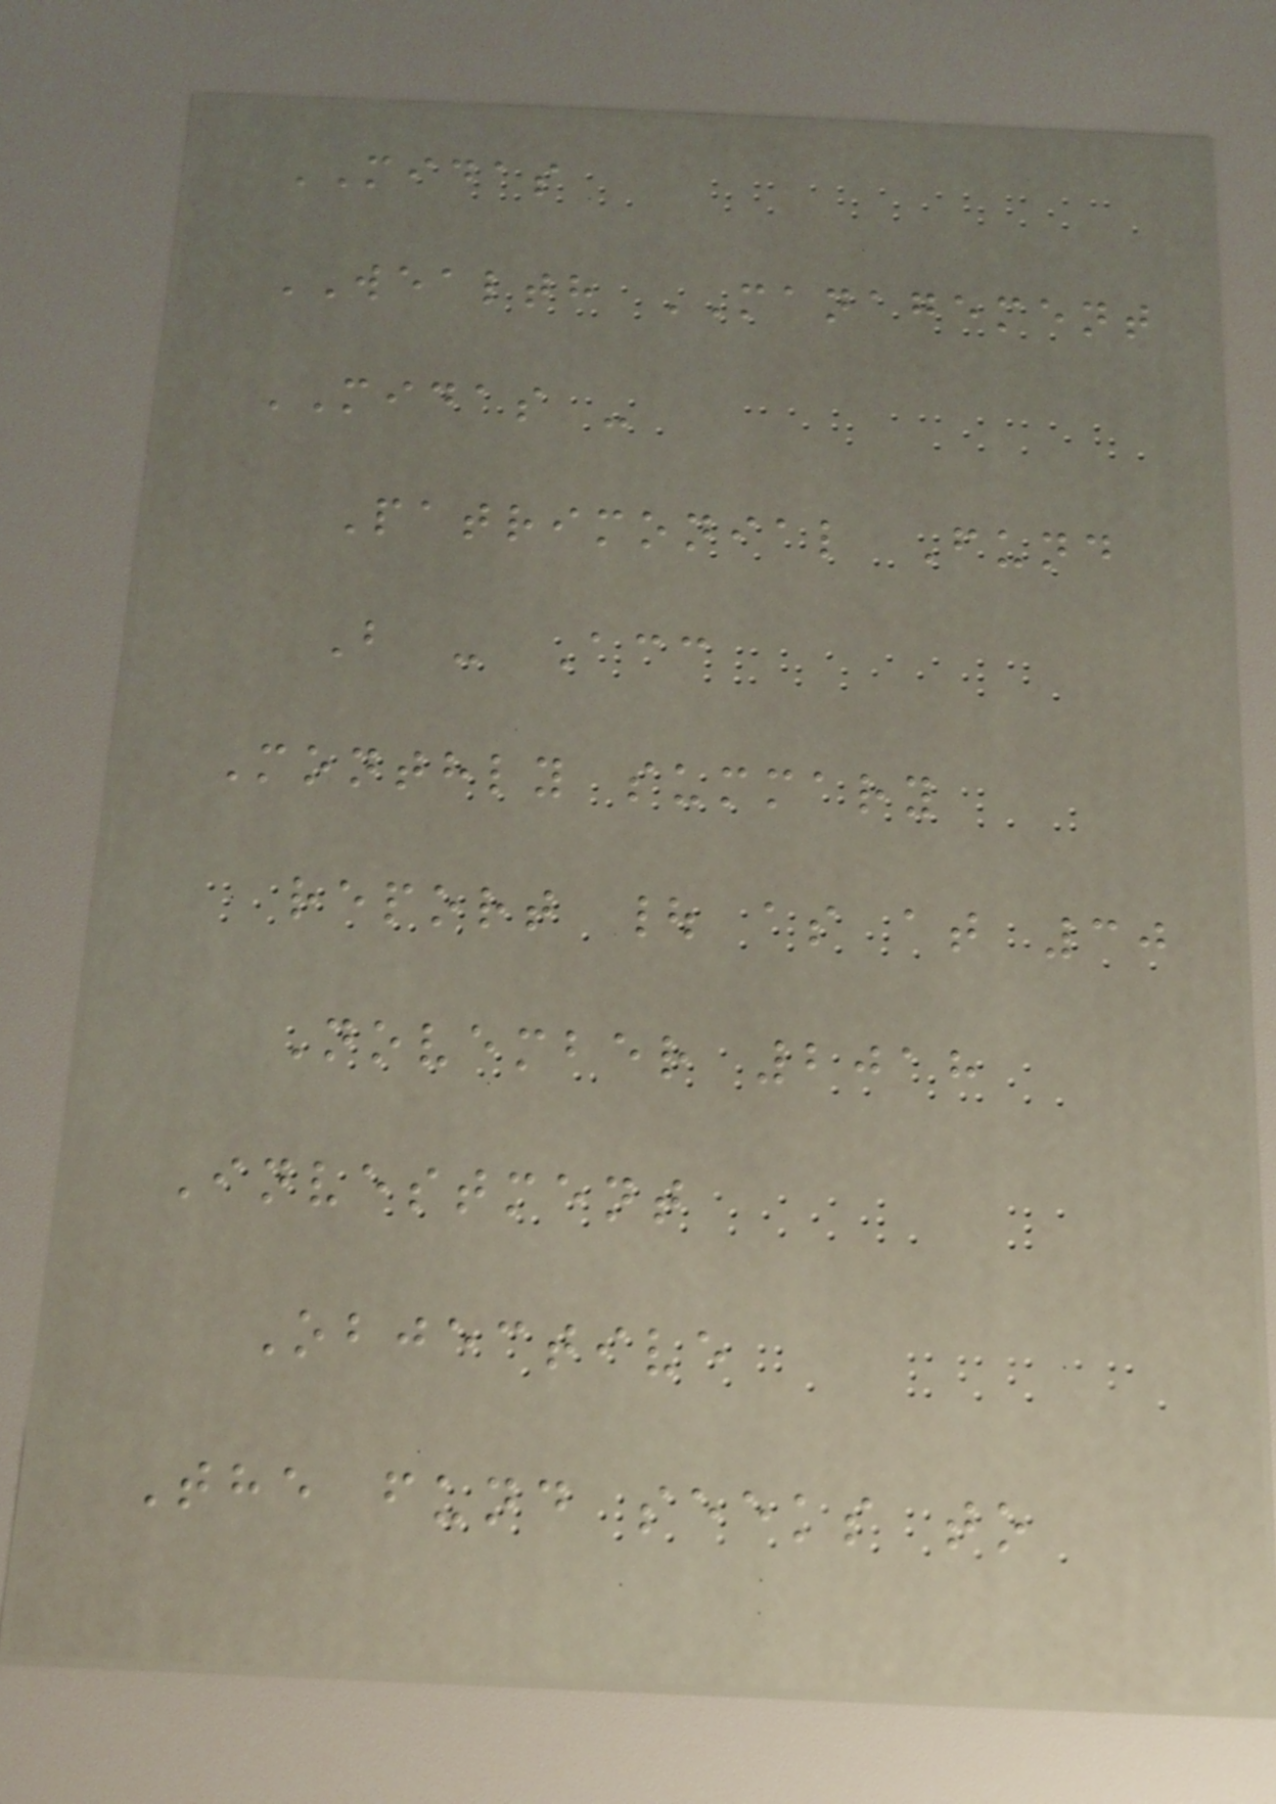MIDAS
WEALTH MANAGEMENT
MIDAS -
Patrimonial Fund
B - Acc
Monthly summary
report | as at 30
November 2018
Investment
Objective
The fund seeks to
